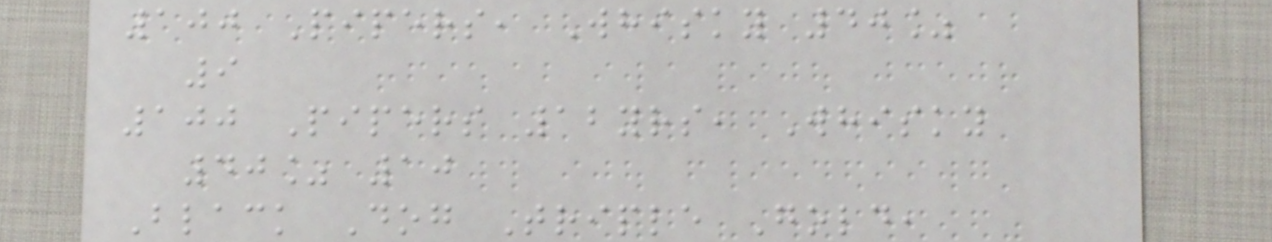100 Pipers, Whisky 40%
9
100 Pipers 12yrs, Whisky
40% 10
Black Dog Triple Gold,
